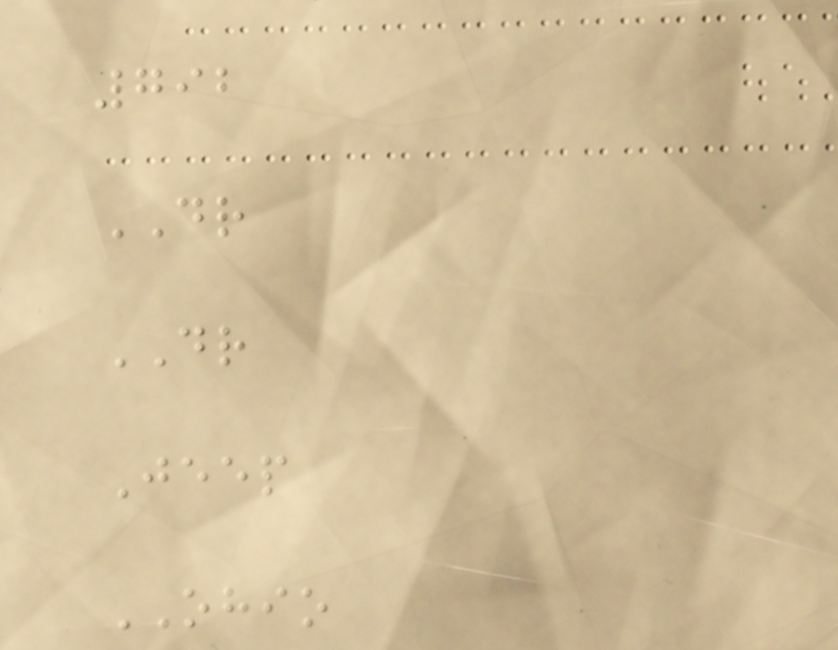792
DR
DR
Jeep
OHIO
